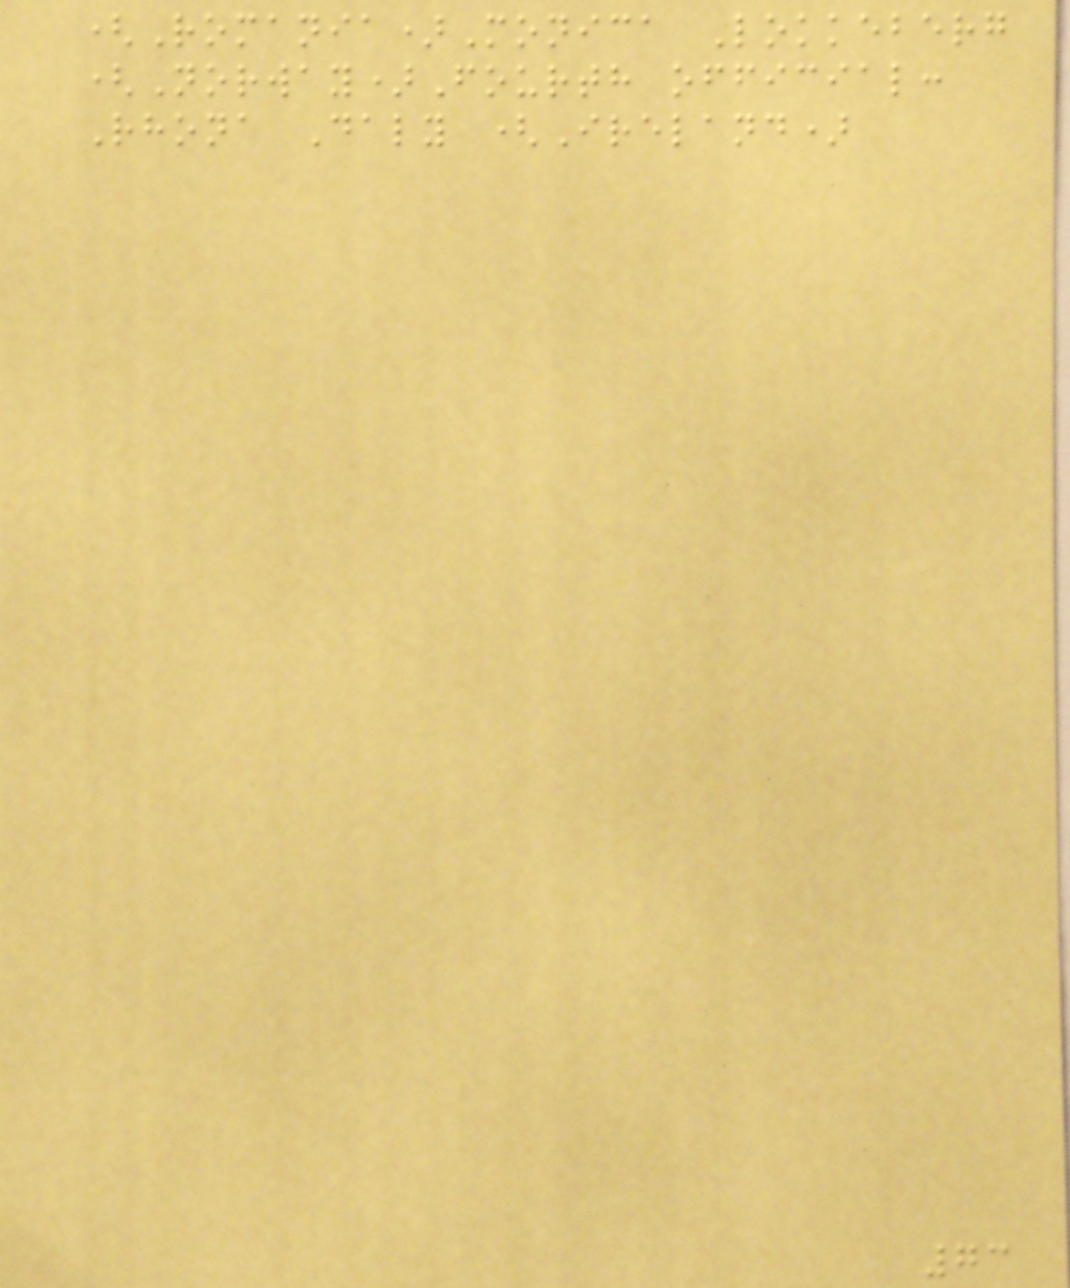(Romania)Monica Lokkeberg
(Norway)Fourth official:
Rhona Daly (Ireland)
73
